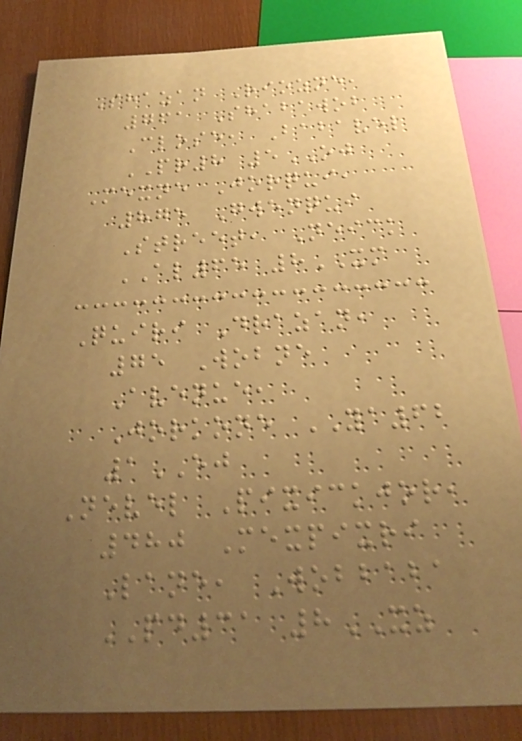Shazan Riozne,
761 Shabawob
Close, Babavel
PR8 5OJ
Mexne Jorqui,
875 Gwenqui
Street, Neick
AL65 8XM
Quiri Drazan,
75 Wobne
Avenue,
Jorkone YA62
1EJ
Nevel Pixickjor,
480 Mexpixri
Lane, Wobbaba
PD31 8XZ
